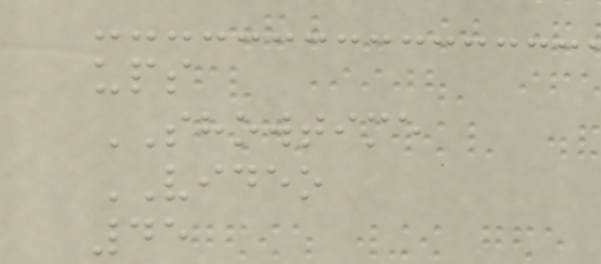ups
SHOWTIME
VIDEO
45
